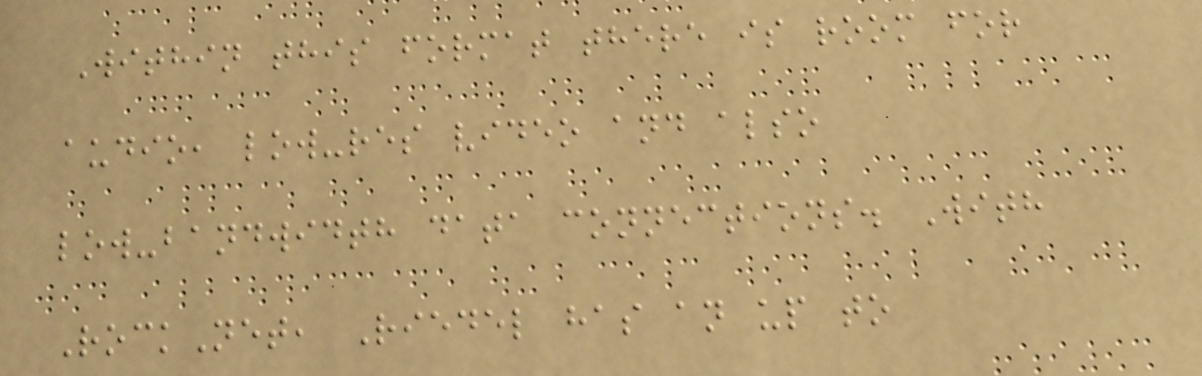Within this format there is room for
audio, low-res video and also
low-bandwidth data connections. With
RockNet, Riedel has an up to
